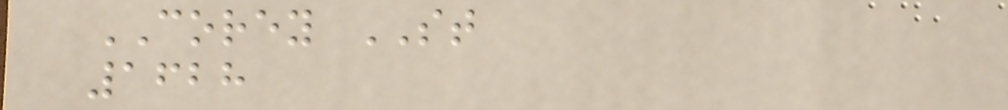COREY ST
1628
